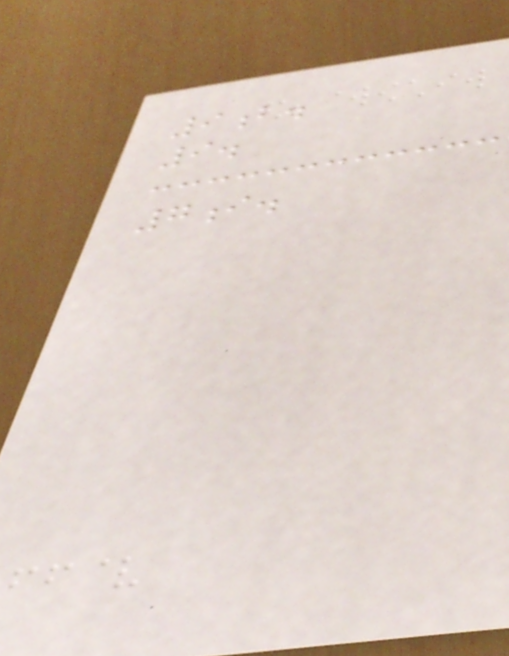9b.
9.
7i.
